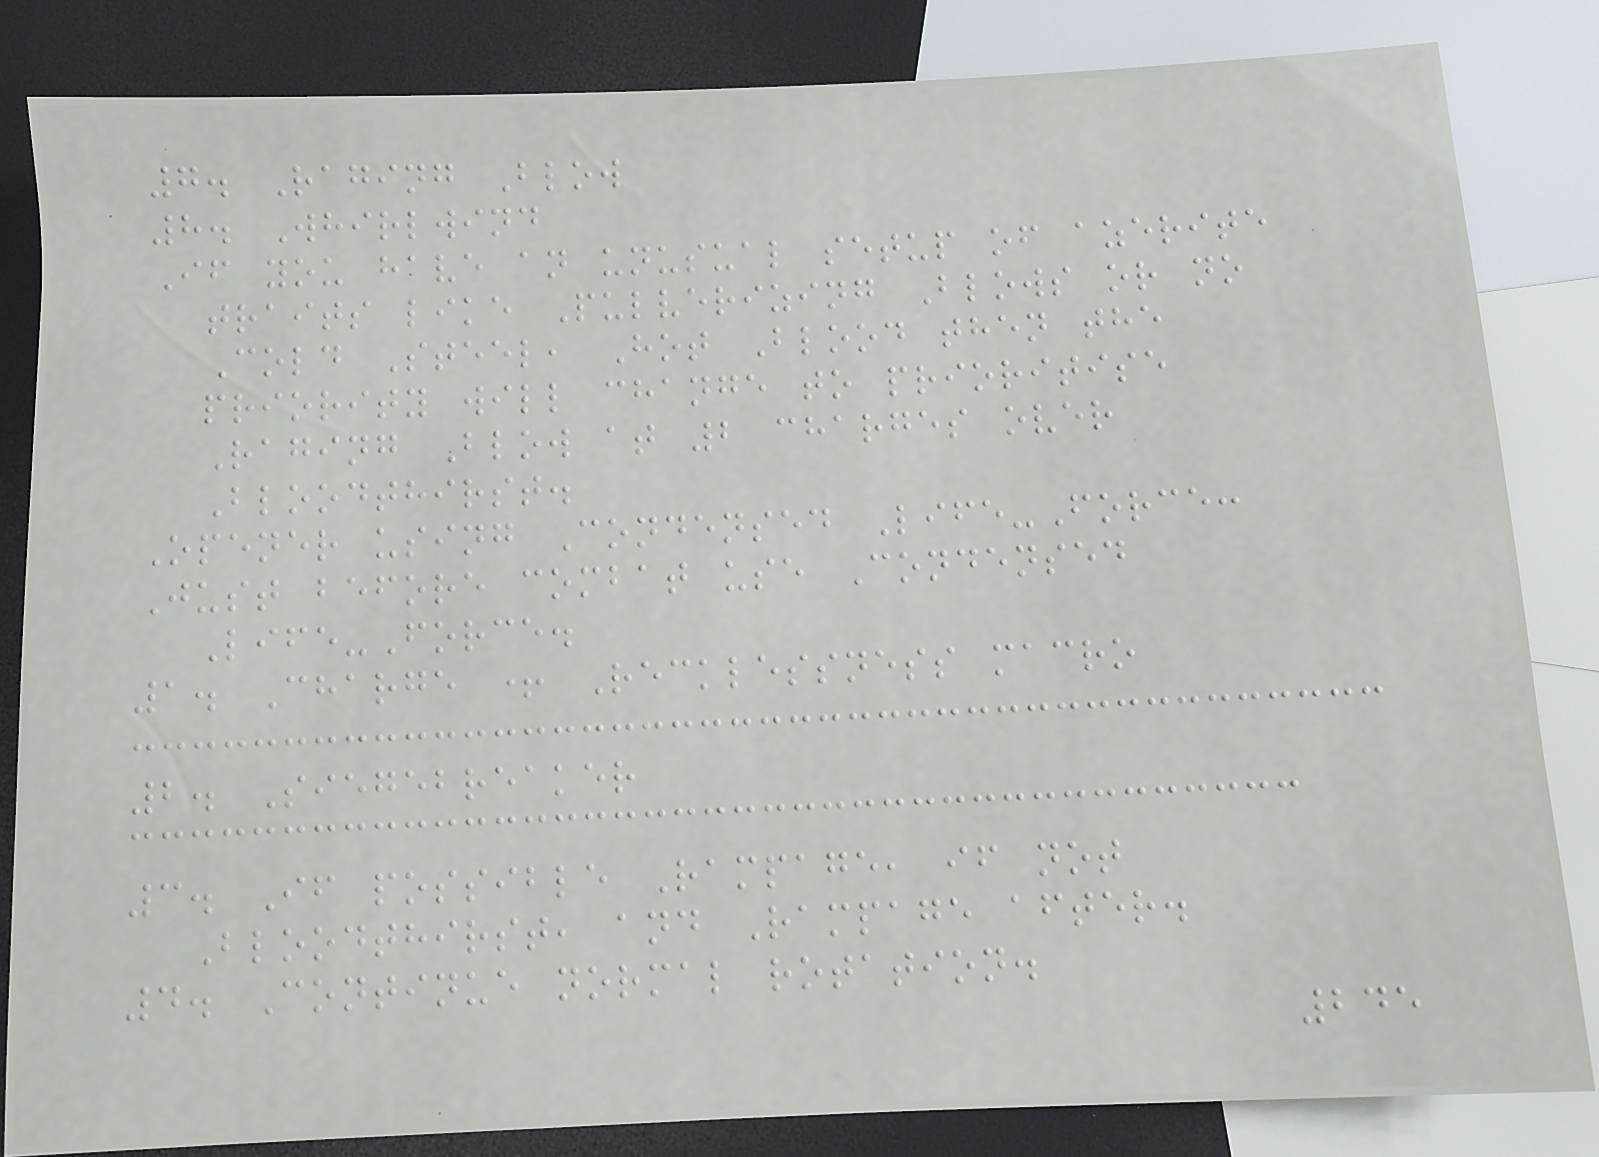7. Raging Blow
8. Whirlwind
If you have an unusual setup of azerite
traits like Pulverizing Blows or no
Cold Steel, Hot Blood then the
priority will change to prioritise
Raging Blow at 2 charges over
Bloodthirst.
Opener using Condensed Life-Force:
Just before combat use Condensed
Life-Force.
1. Charge + Recklessness macro
2. Siegebreaker
3. If possible Rampage, if not
Bloodthirst, and Rampage after.
4. Continue normal rotation.
245
